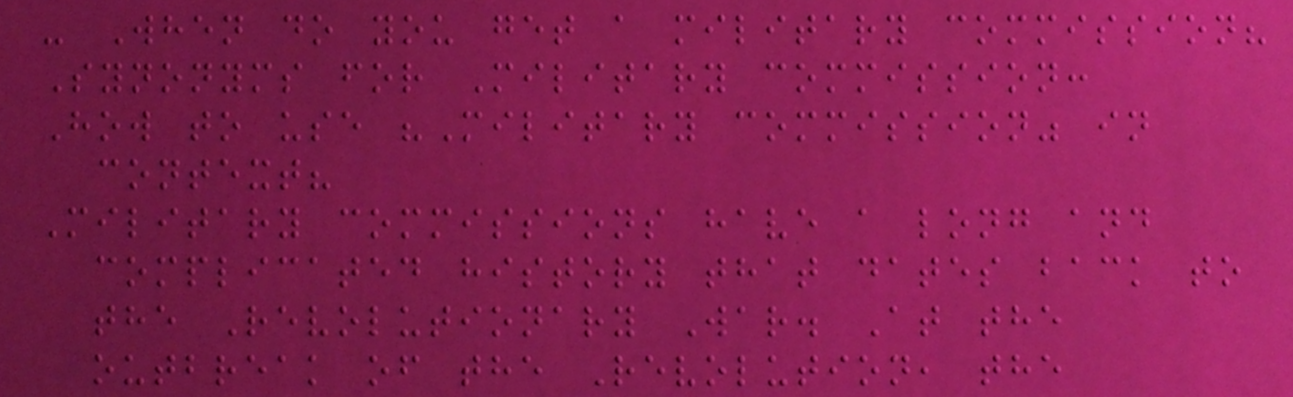- When do you get a military commission?
Synonyms for Military commission:
How to use "Military commission" in
context?
Military commissions have a long and
complicated history that dates back to
the Revolutionary War. At the
outbreak of the Revolution, the
